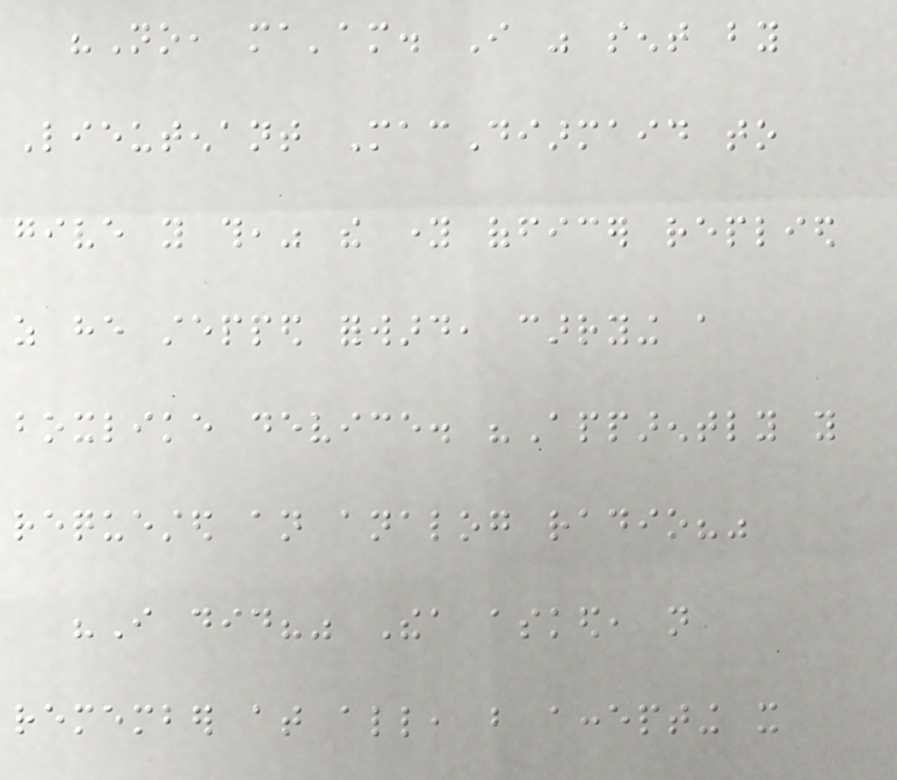"No, ma'am. I was sent by
Lieutenant MacDiarmaid to
give you this," the young officer replied
as he stepped forward, carrying a
boxlike device. "Apparently you
requested an analog radio?"
"I did?" Thea asked, not
remember at all, but accepting it
